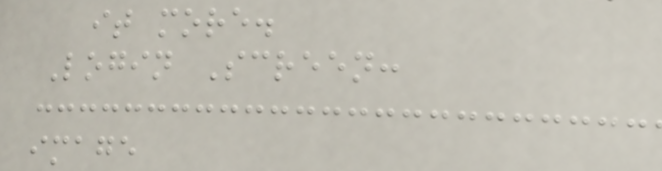it more.
Login Screen:
image
